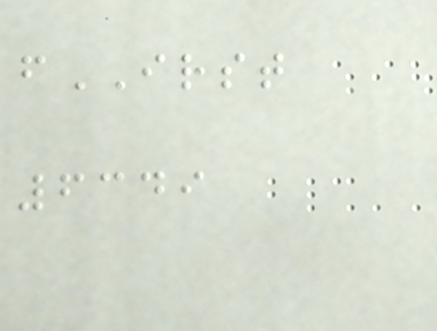fIRST
6349
